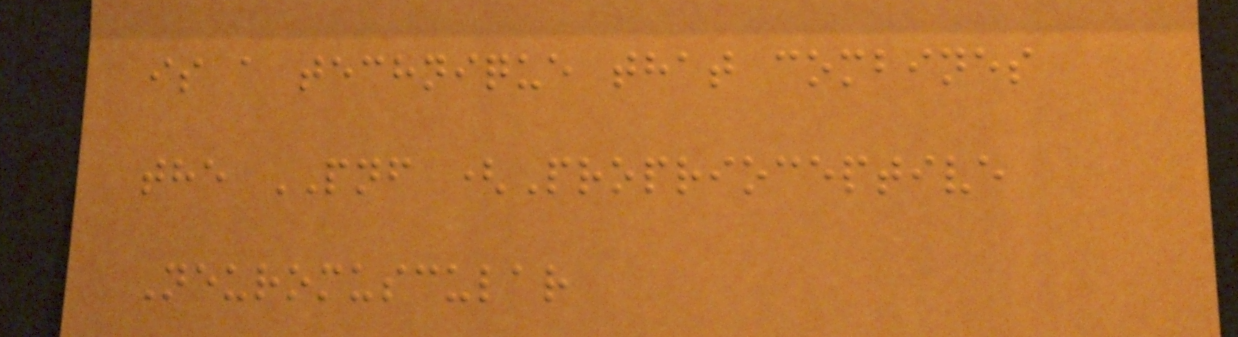is a technique that combines
the PNF (Proprioceptive
Neuromuscular
